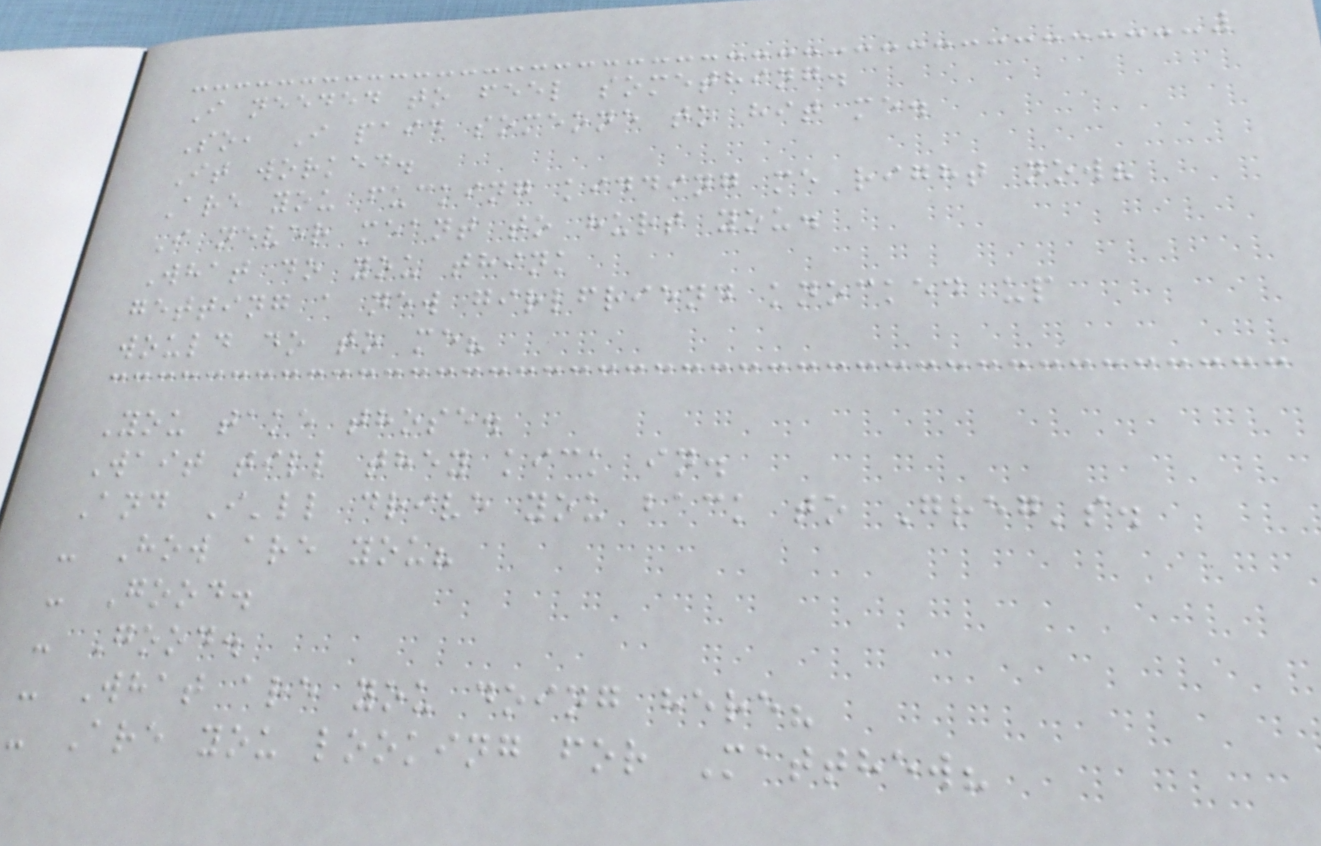I needed to feel something.
So, I paid someone to hit me.
It worked.
Are you fucking kidding me right now?
I never meant to hurt you.
What do you think
getting a new girlfriend knocked up
would do to me?
You take those.
Wait till they kick in.
And I'll drive you back to Greg's.
- How are you?
- Good.
- Good.
- What are you doing here?
- Are you looking for Matthew?
